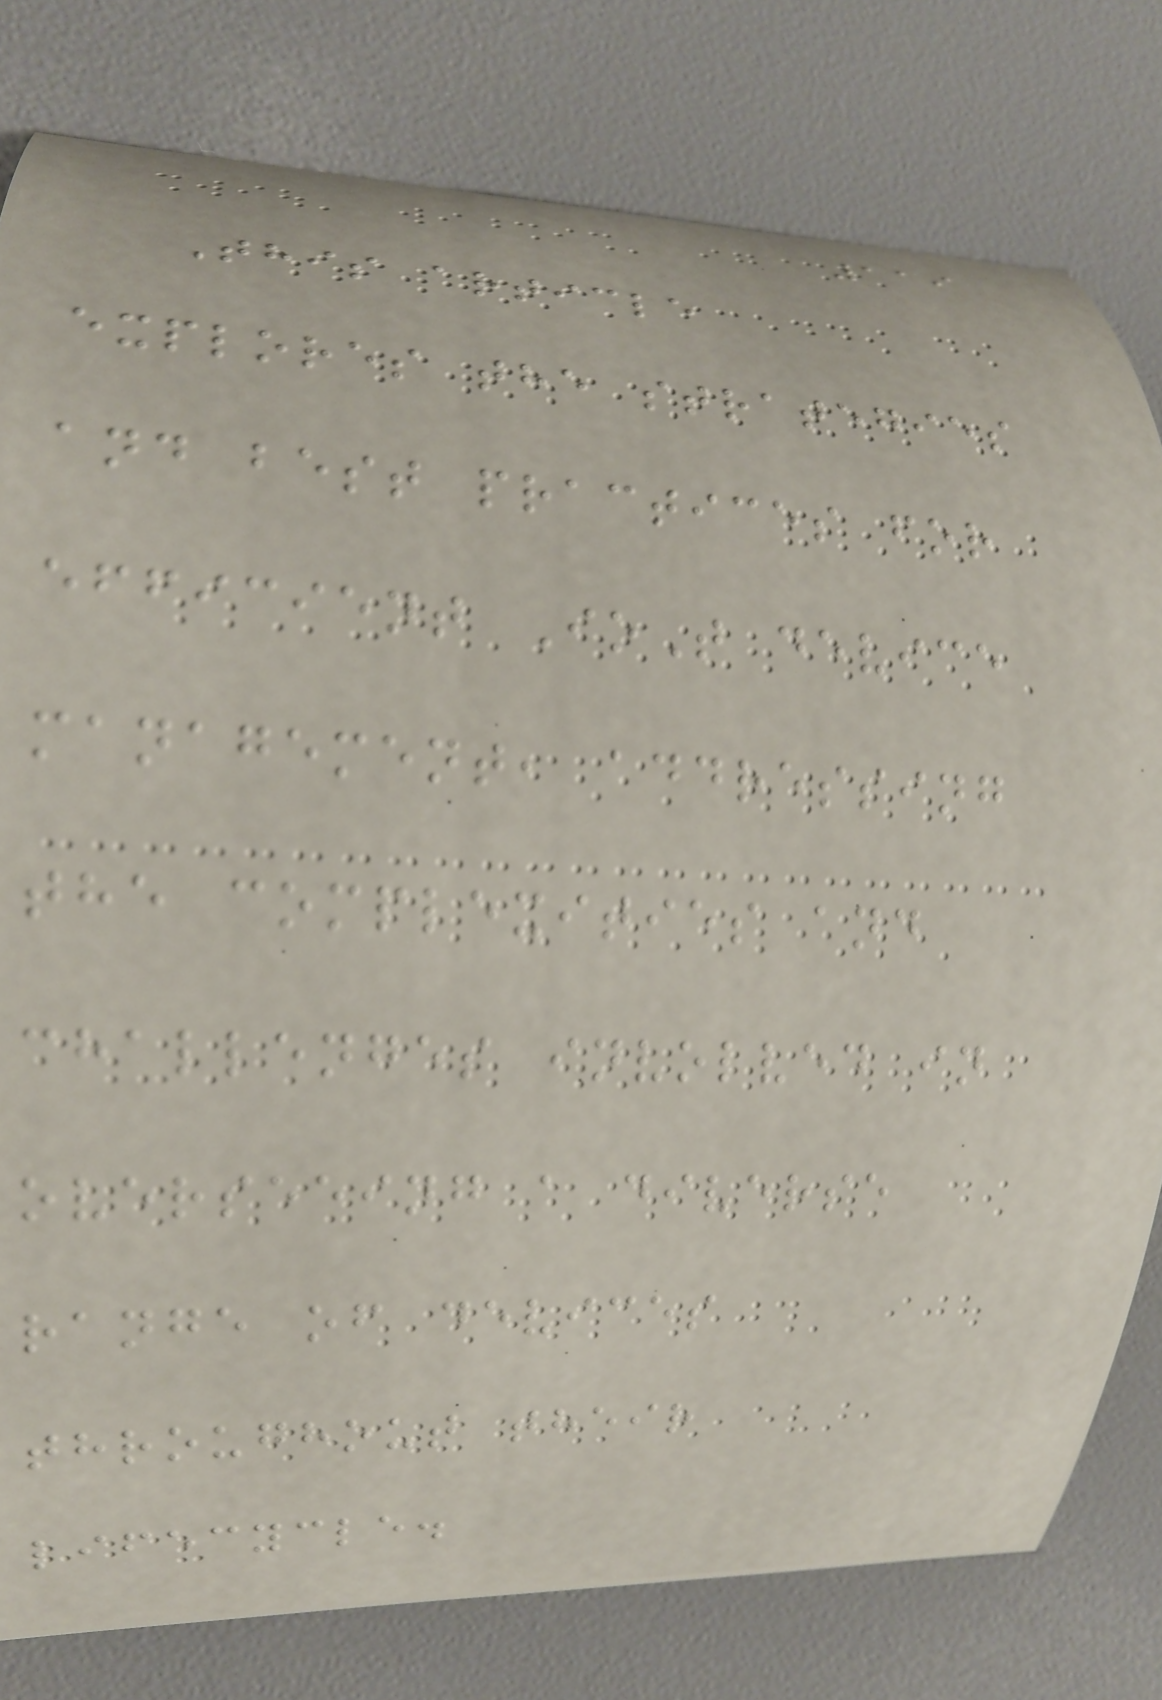119
This article
explores the strategies
and best practices for
efficient IoT device
management, addressing
the complexities and
challenges involved in
overseeing a diverse
range of devices
throughout their
lifecycle.
